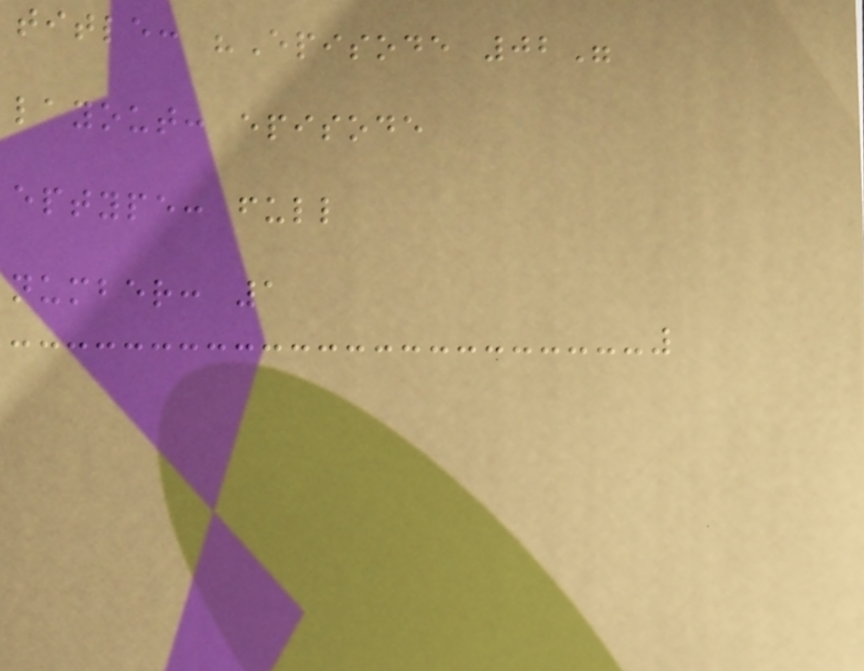title: "Episode 02"
layout: episode
eptype: full
number: 1
